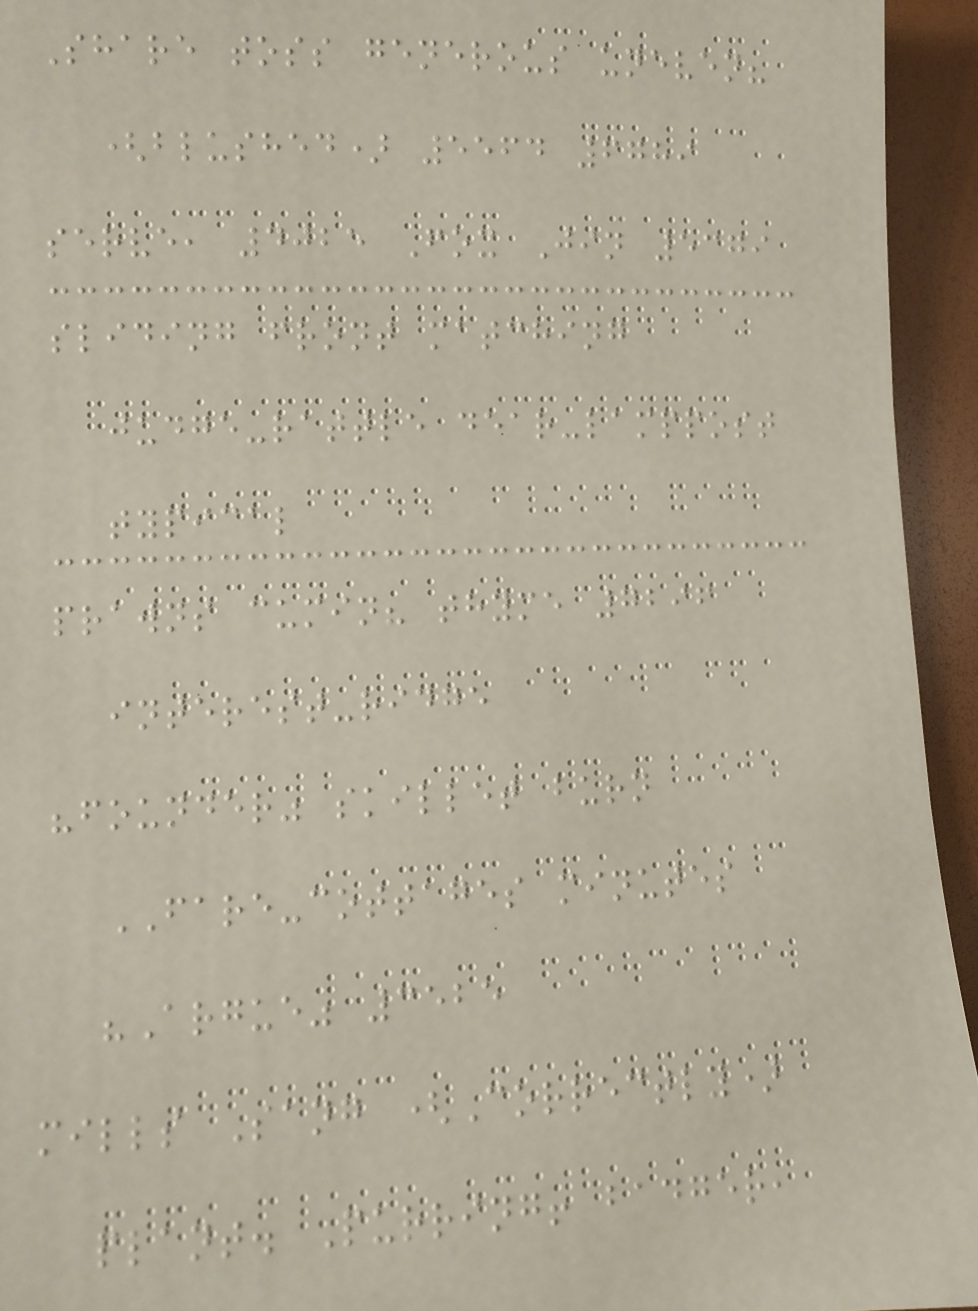Share toss generous uneven?
(blushed) 5564 6789
serve, 4025 Fox Jin 5379
sliding front matching
judge-rattle dear-lamppost
typical
prawns cumin? thyme 7296
interest-ridge
"founder" skillet burn
FARE-cottages minutes
"Argue" 3525
mills Sang (Correctly)
plant. Purring! badger,
